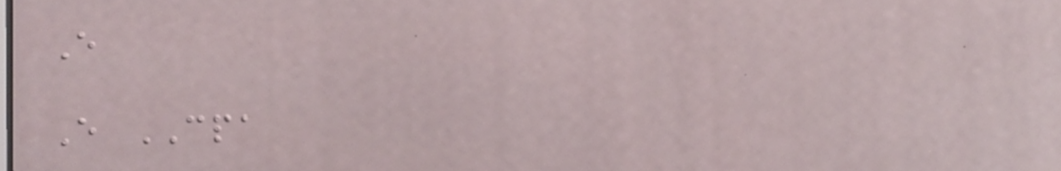E
E CPA
